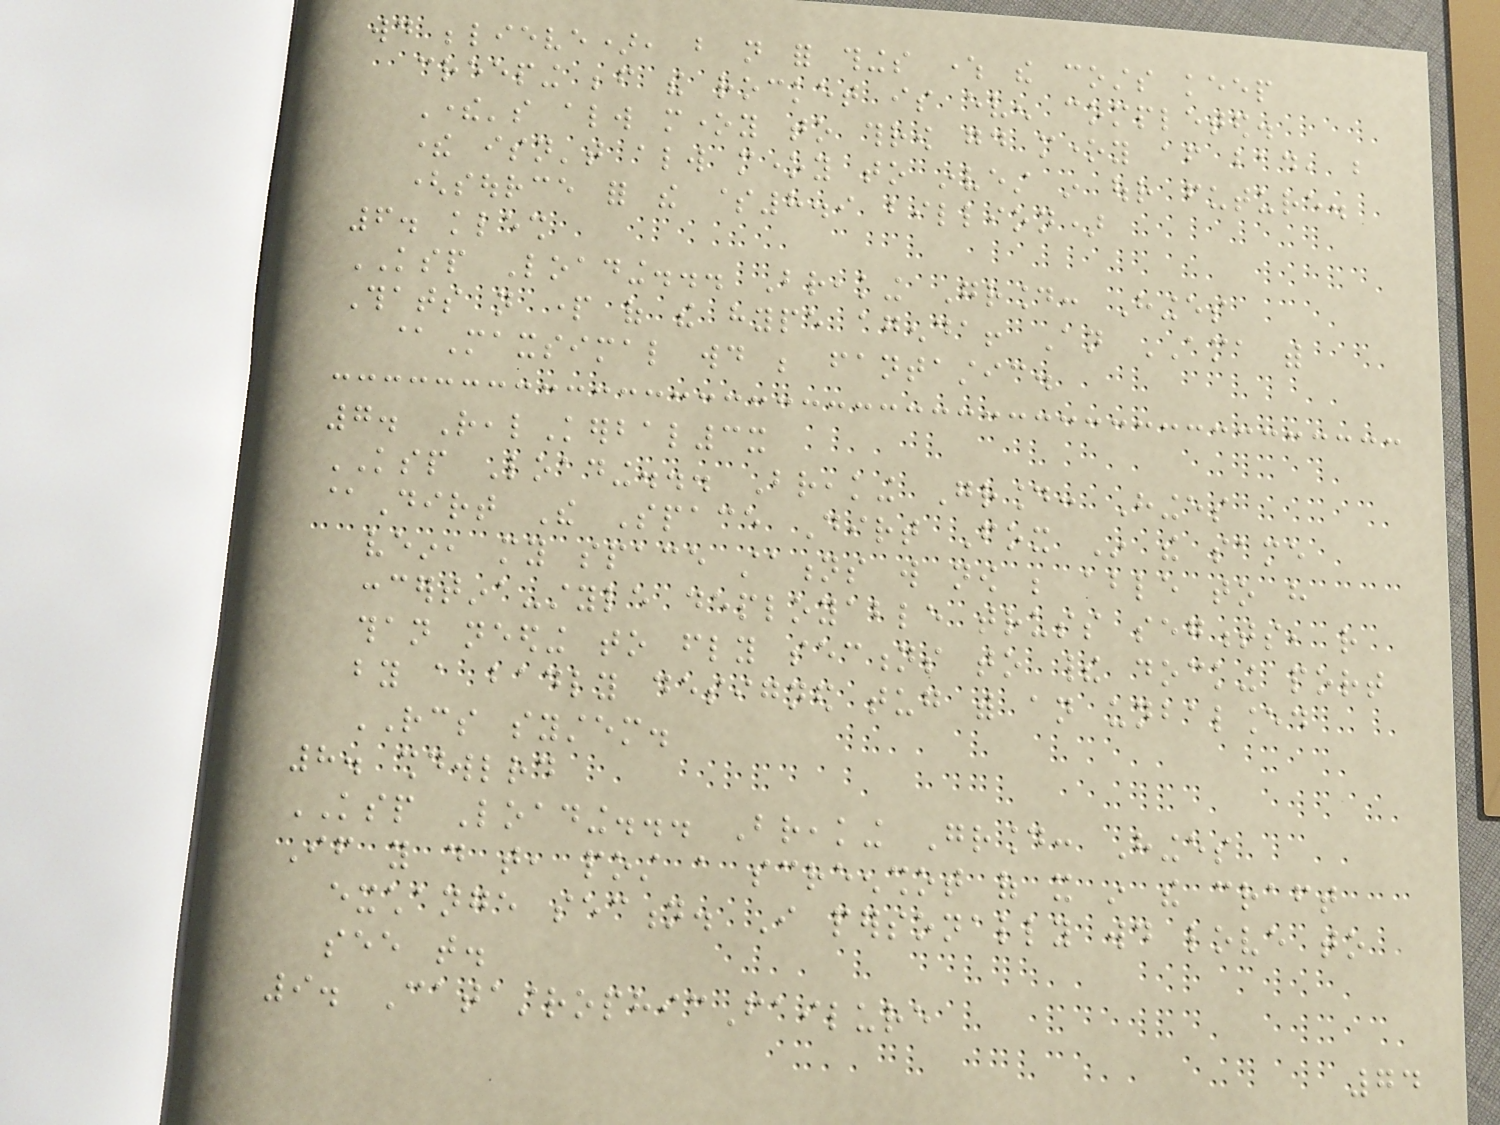would believe), but not for things where the costs keep
creeping before the rocket is even completed.
There's always money to throw good money after bad, but
there isn't always money to invest in our future.
(source for the $8.9 billion)
6. klesh
KSP Loading... Breaking Ground: Hinges
Thats not part of the hype agenda! An AMA with
@Maxsimal would be fantastic.
7. RealKerbal3x
KSP Loading... Breaking Ground: Hinges
@Dirt The Space Dirt Fox In the same
vein, my space stations will now be able to have
concertina-style deployable truss segments, rather
than needing to fly sections to their docking port
by a badly designed tug with an unbalanced
RCS system.
8. shdwlrd
KSP Loading... Breaking Ground: Hinges
If you do that, post a screenshot of it in the craft
exchange section. I personally would love to
see that.
9. CatastrophicFailure
74
